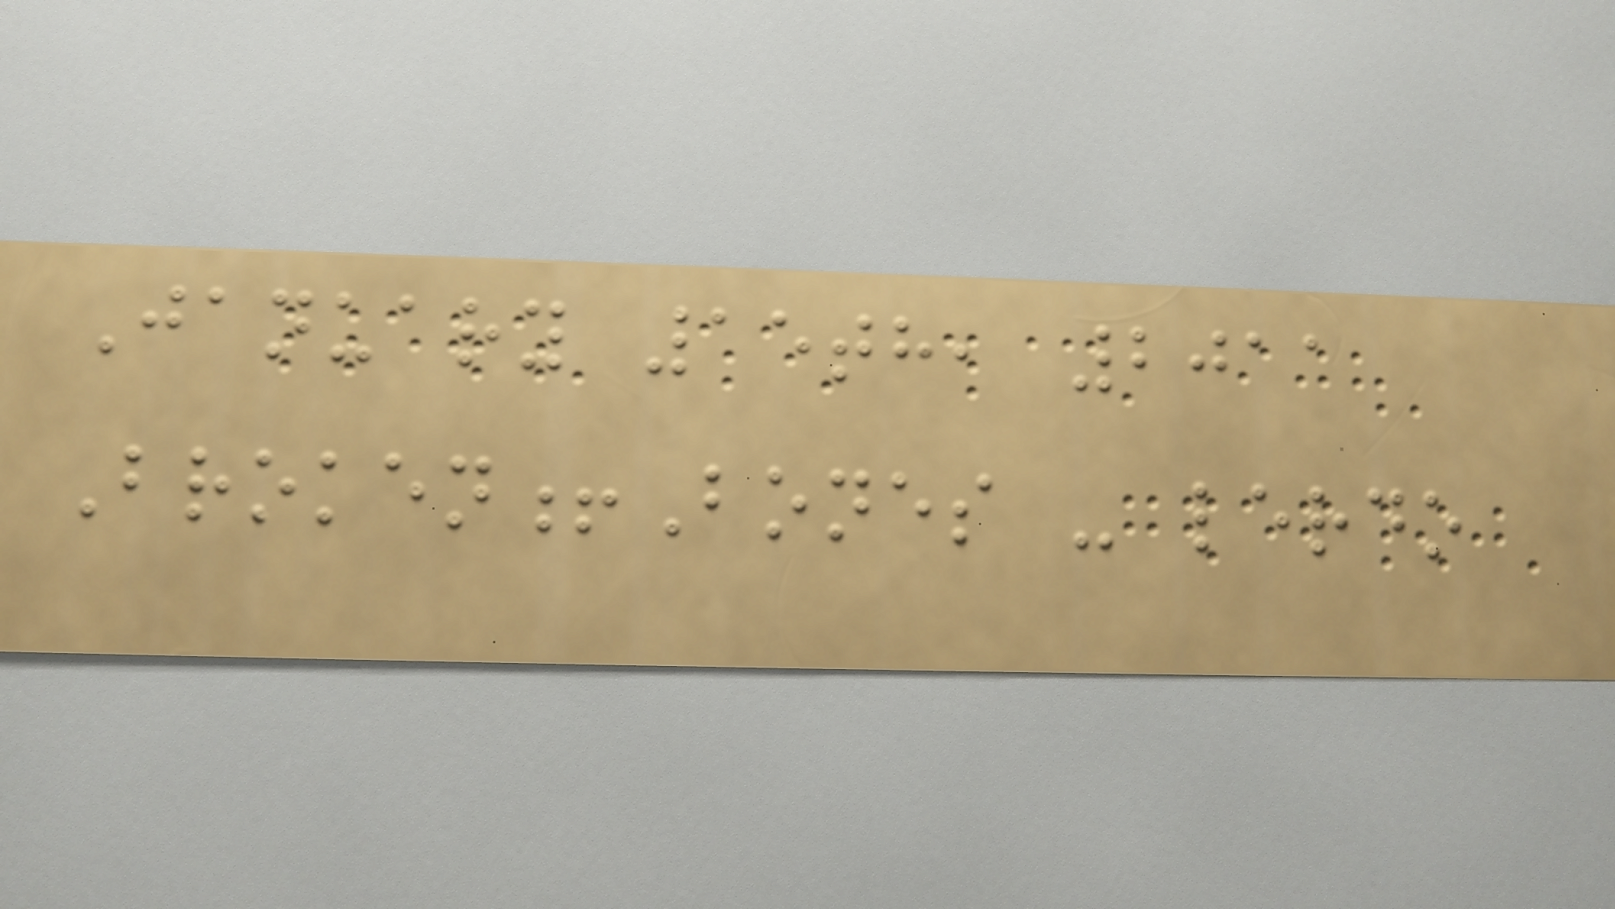January 15th, 2011
Broken!Bones - lerdo
